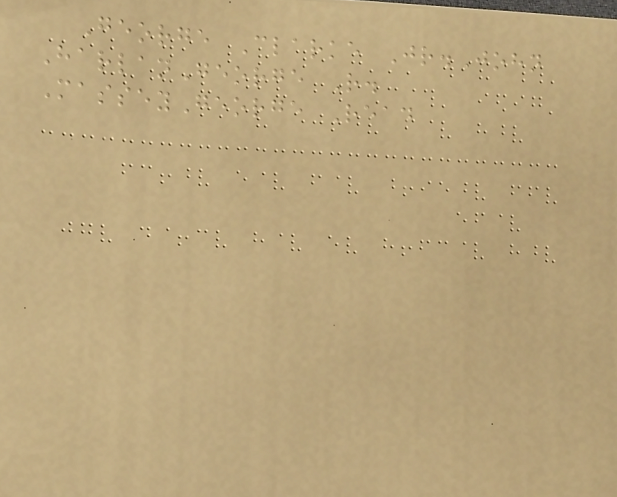George Clarke Jr.John
HarlanGeorge R.
MasseyGeorge Read
